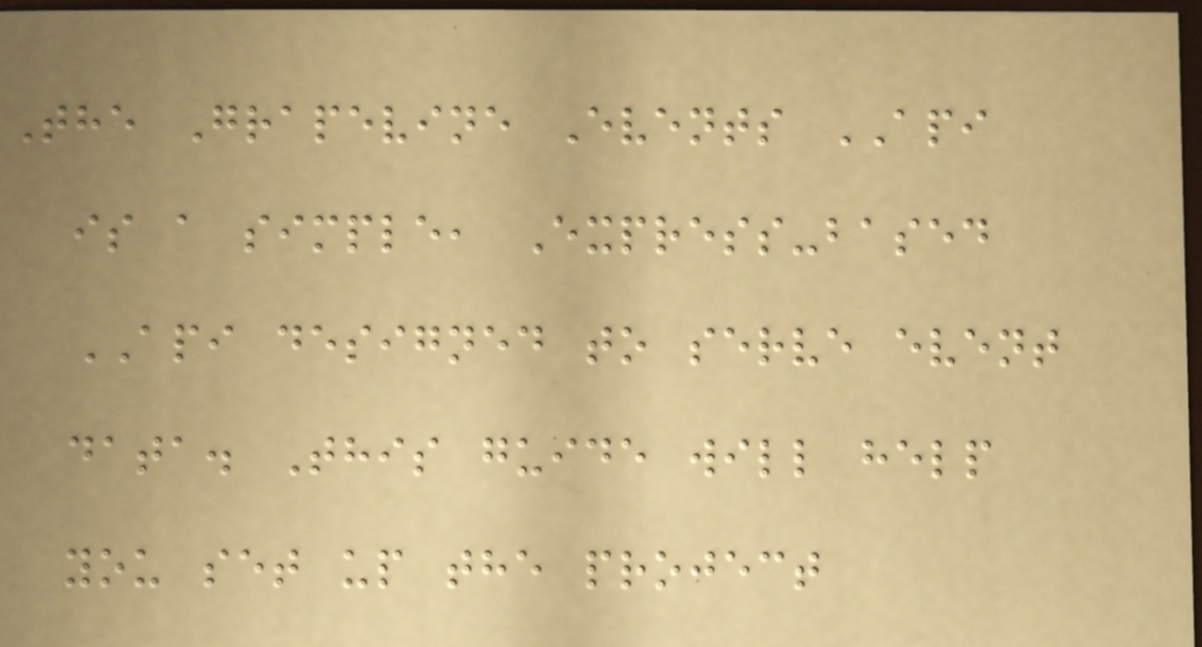The Grapevine Events API
is a simple, Express-based
API designed to serve event
data. This guide will help
you set up the project
